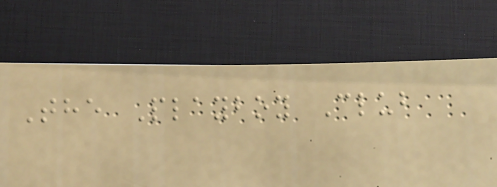The Playboy Club
